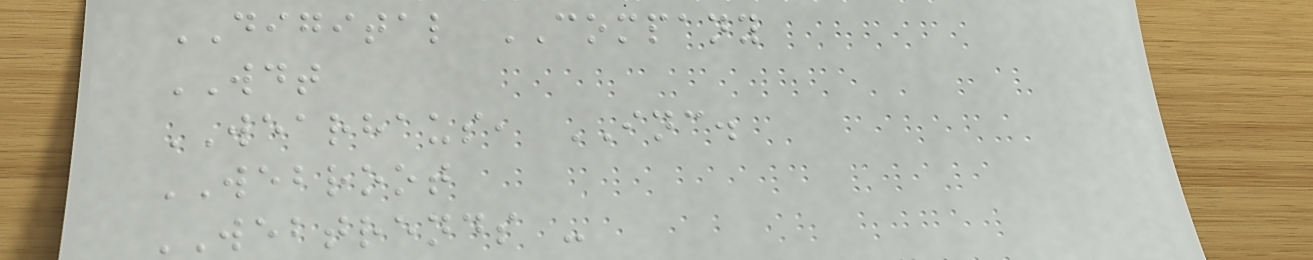DIGITAL COMPANY
WDT
WEARHAUS, INC.
WEBROOT
WEBTRENDS -
